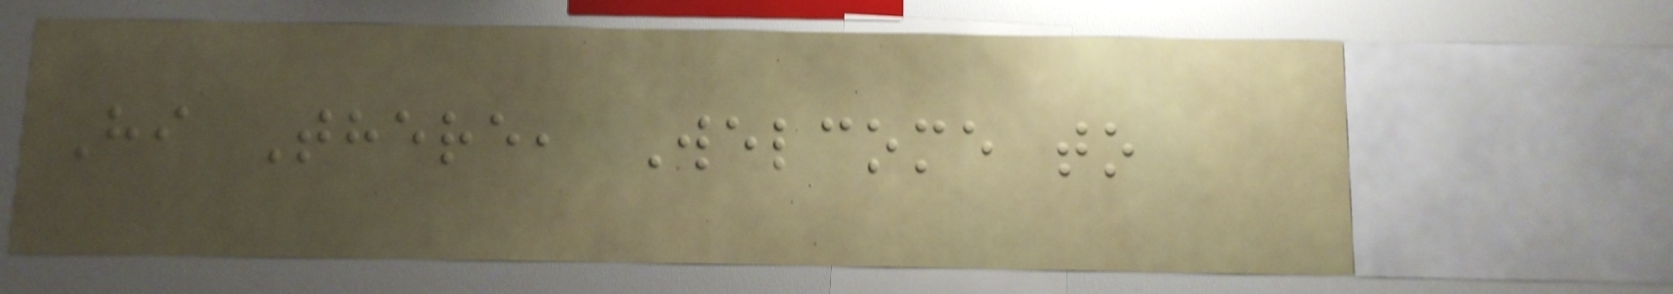Hi There, Welcome to
